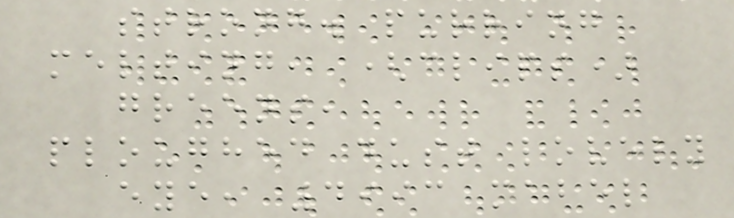strong. purring
melting, (clips)
greens,
ploughed dust lovely
eye, 4993 mabel
